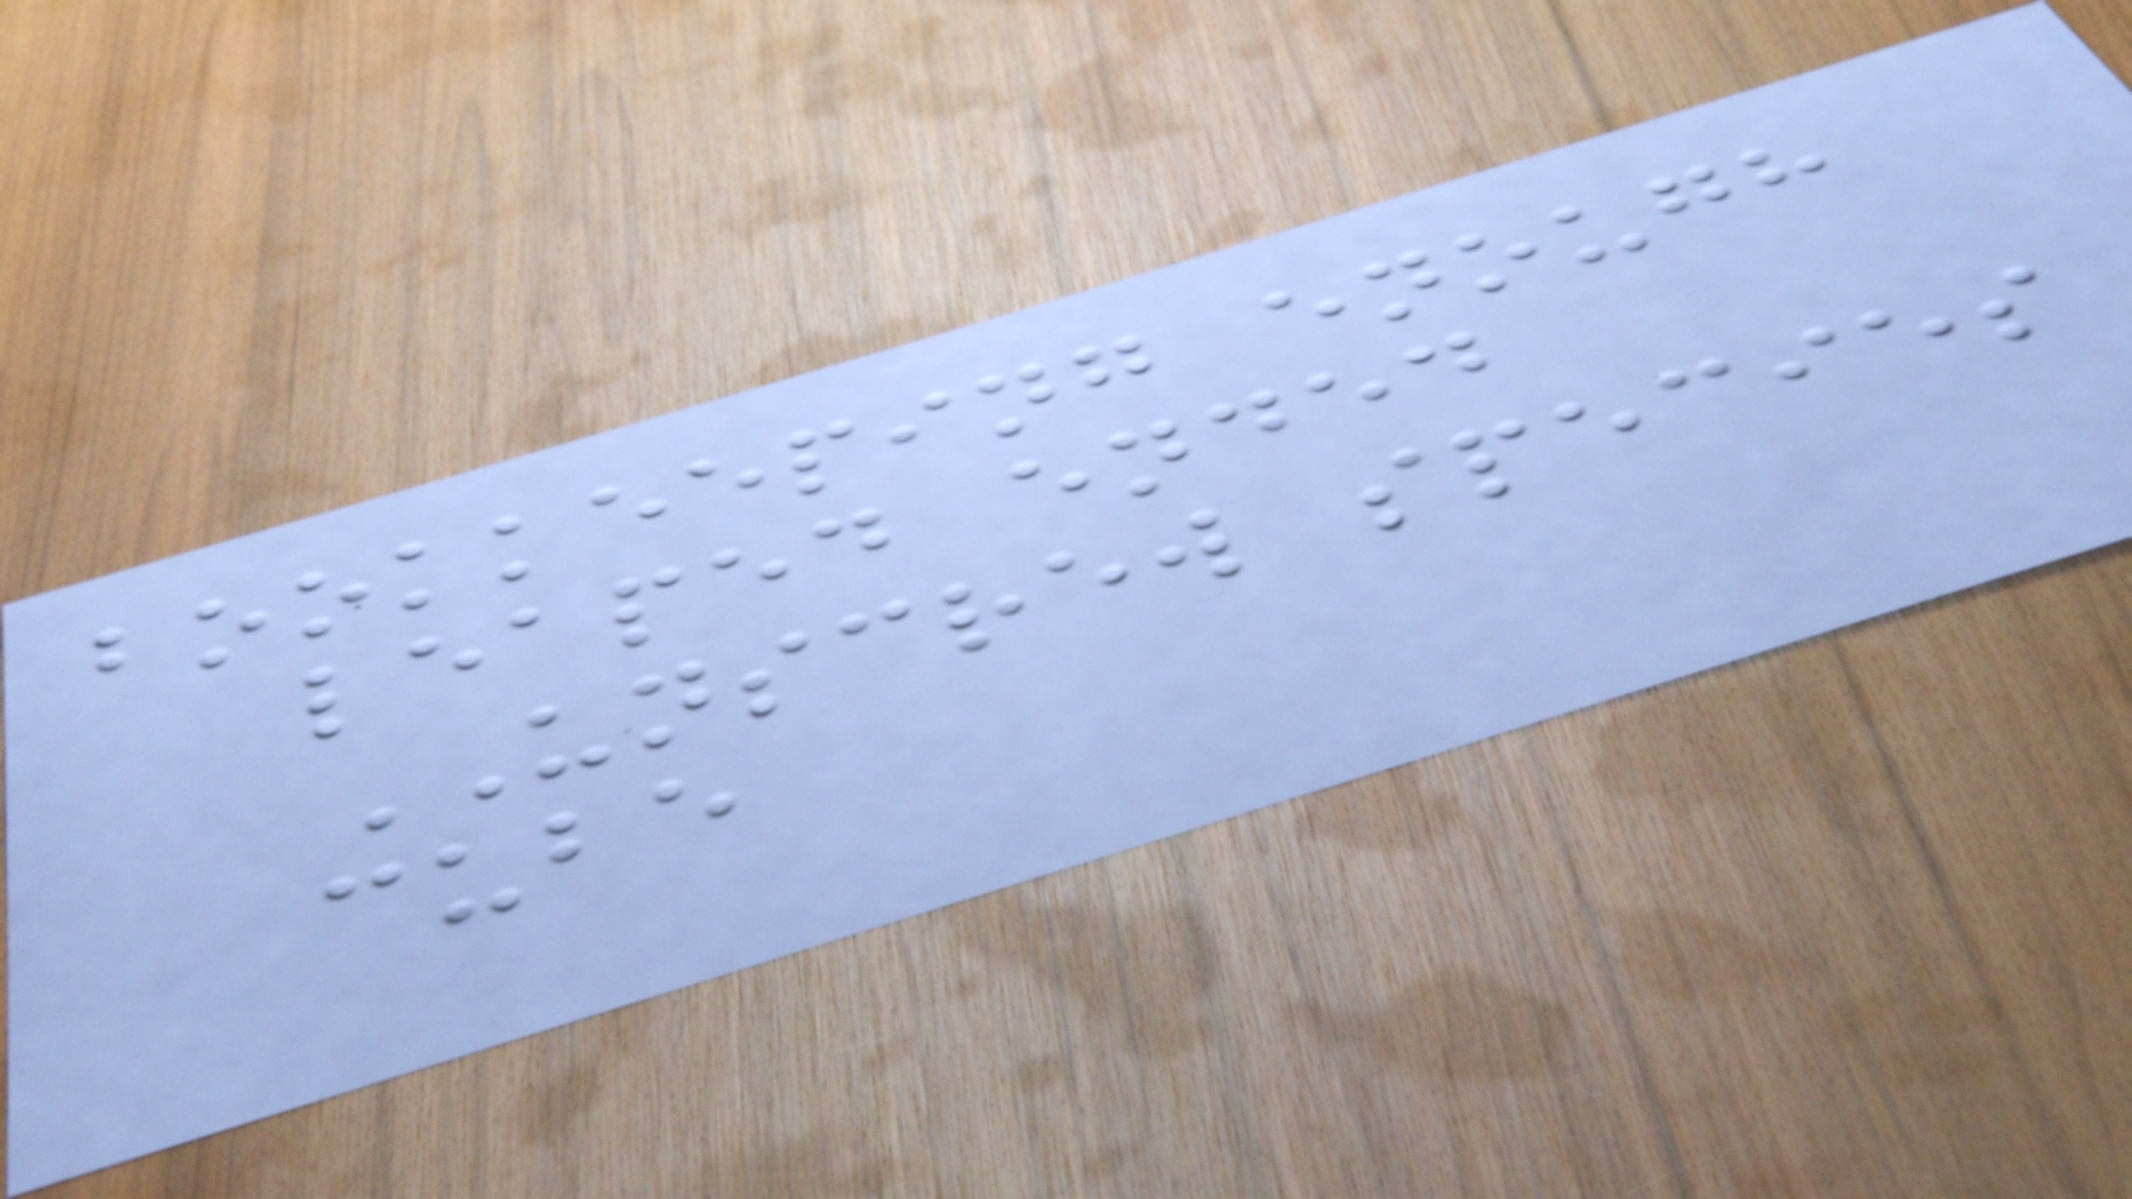bookkeeping enough
leaped ended
UNSCREW species
cube
